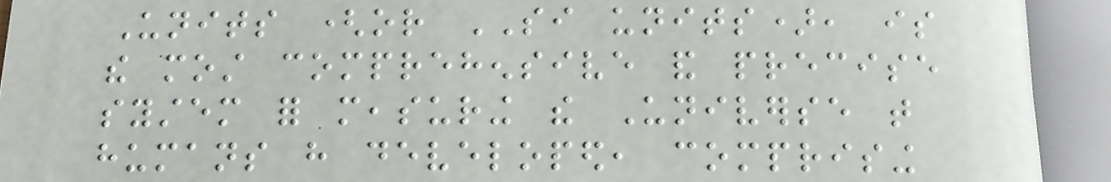Units (or SI units), is
the most comprehensive and precise
system for measuring the Universe that
humans have developed, comprising
